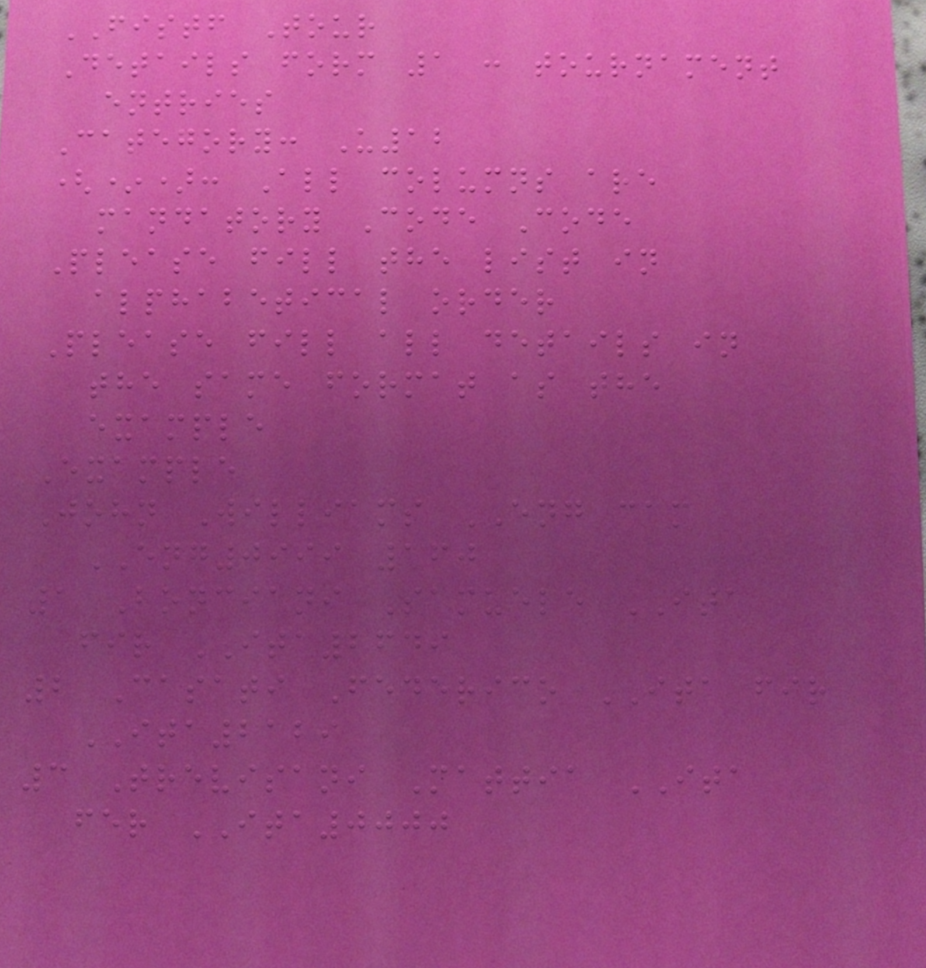FISTF Tour
Details form 1 : tournament
entries
Category: U12
(*): All columns are
mandatory Code Code
Please fill the list in
alphabetical order
Please fill all details in
the same format as the
example
Example
John Williams ENG cam
ENG0999 160
1 Bonciani Samuele ITA
fir ITA2649
2 Casati Federico ITA fir
ITA2129
3 Trevisani Mattia ITA
fer ITA0000
